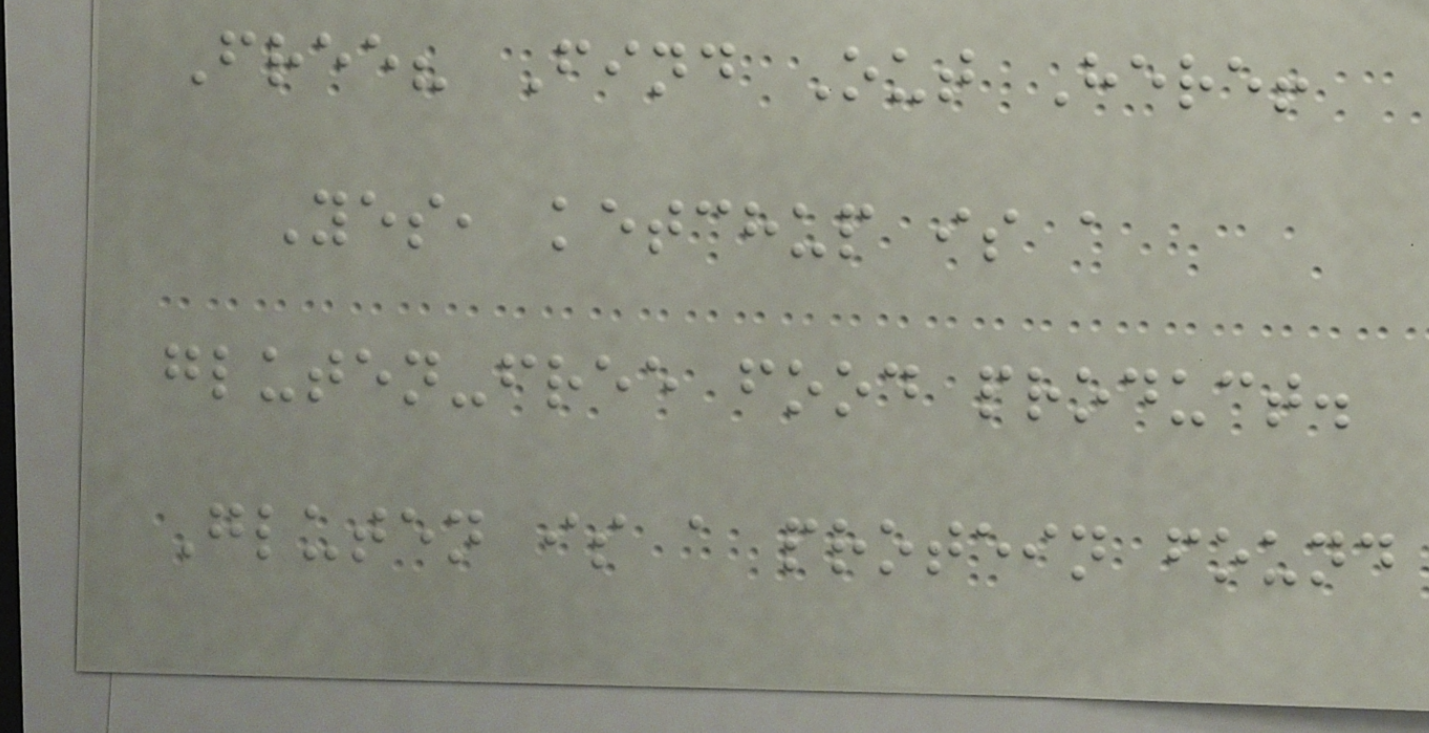Free? Find Out Here!
Yes, ketchup is a
gluten-free food product.
Gluten is a protein found
